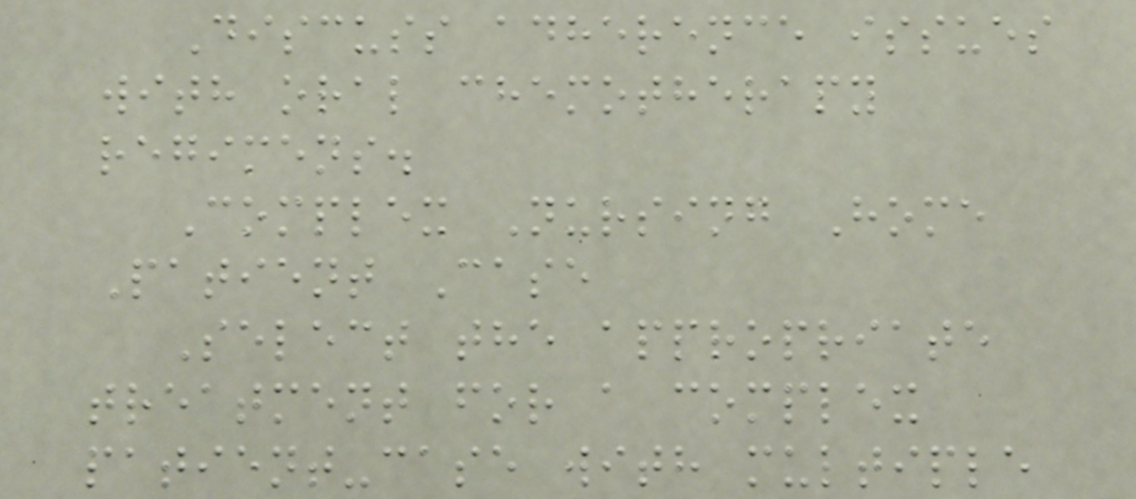Discuss adherence issues
with oral chemotherapy
regimens.
Complex Nursing Home
Patient Case
Select the appropriate
treatment for a complex
patient-case with multiple
